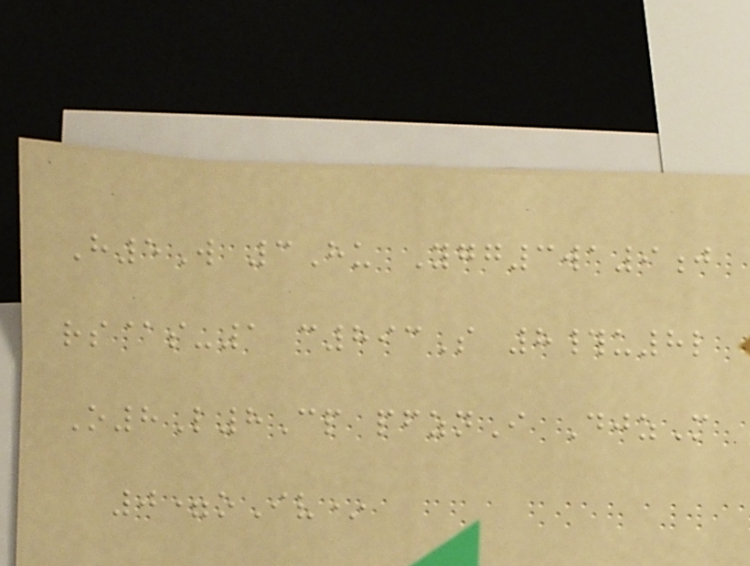H5W 3Hu Ygg3wa9j
rs@s-1 c893S 8#u8l
O8L8Cp pfznI DjzM
0=oIv*
